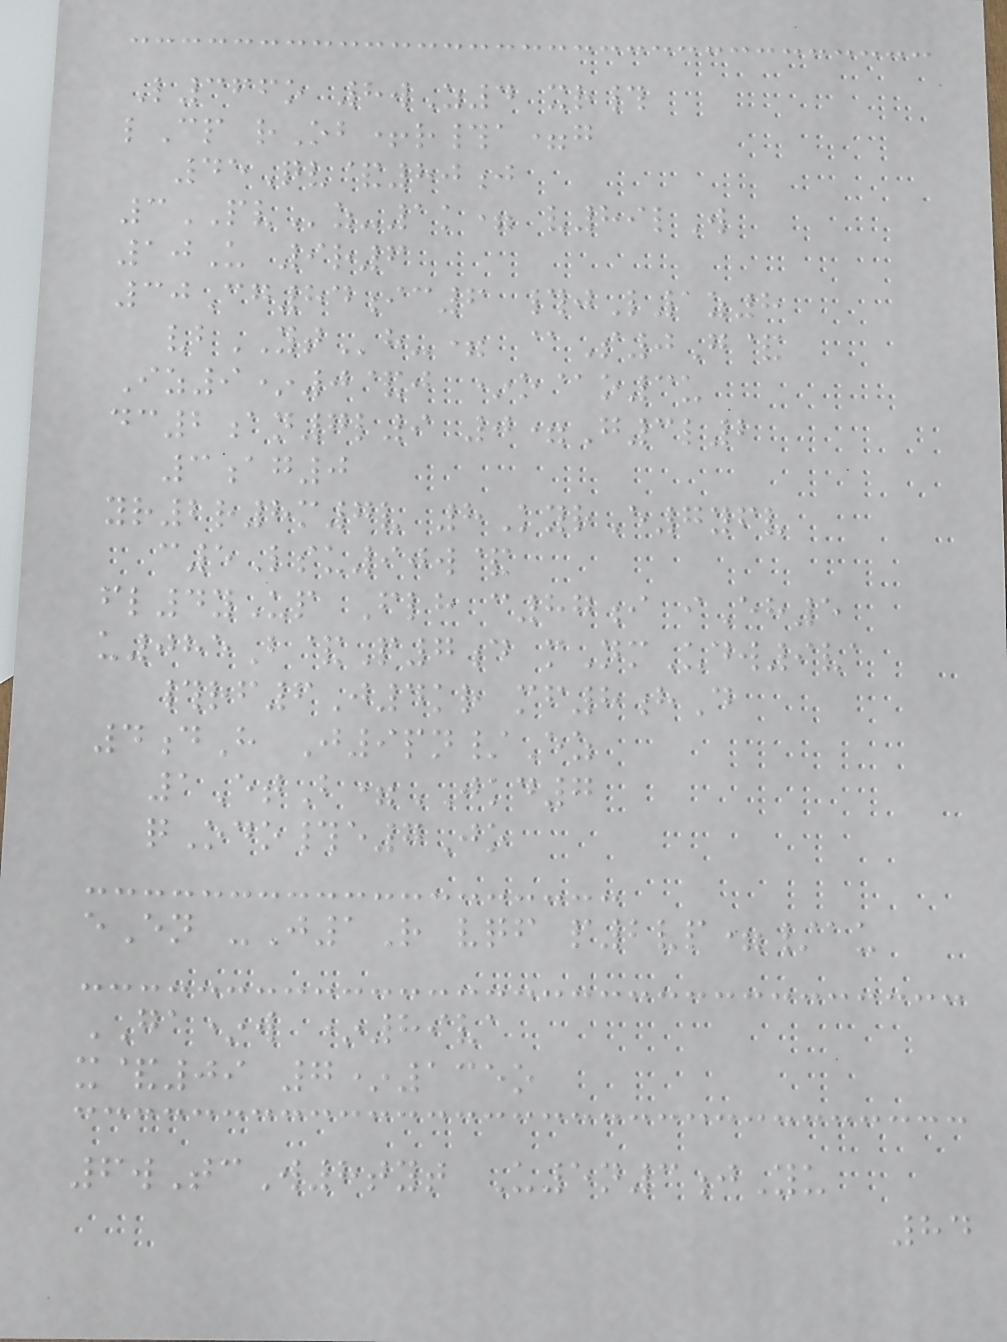L366o 8wZ4 xr#
lCp rOb+r#a=g
45Qv&80j
3PVz-1k= v89lW
10U 9r6
30Cg84ic6 #jL1z8
vbYTh-= @S0G&
Iz9*0&j *o@o3u
dc2an7l9 0=G3l2
3ag0
yr2r8m7v 8KyrE7yfv
c5Lsu90w&
fl4yUp Flh c87i iEh5
u085B&P7d mNmUdw9va
#rf6J4kr mf8hD
4dH J9pn/Ez
1EtB=JKD7
qOdo#e7Jo
eEn -J1R vqf p2vp=/au
GA*w *89va
x&09 7*135o
6wTcW8tyt U5n3jYu
84
